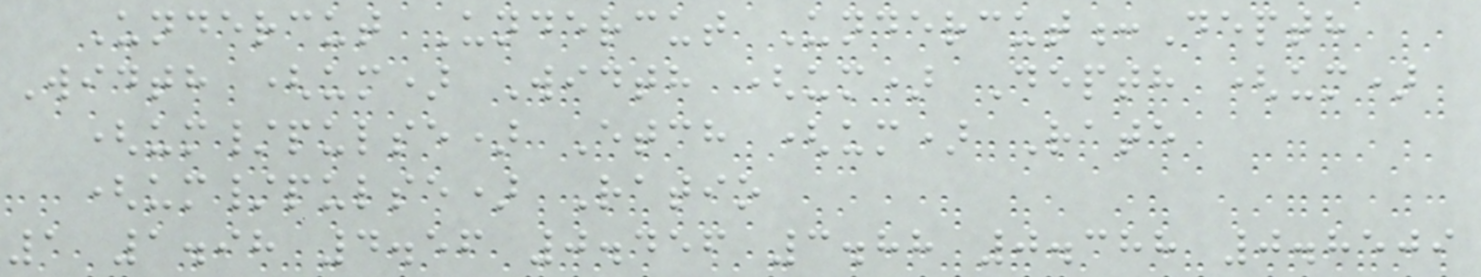Undercut Undercut Undercut:Depth
Width (um) Width (um) Depth (um)
(um/pulse) Etch (um) Rate
(um/pulse) Ratio
1 1.98 4.56 0.456 3.88 0.388 0.8509
